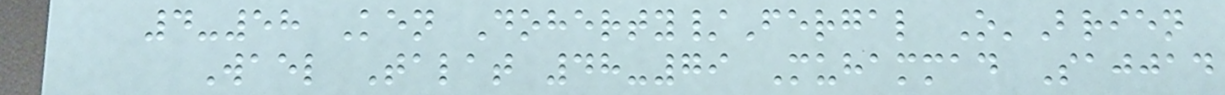4-58 Ken Doherty/Fergal O'Brien
Wael Talat 48-79 Muhammad Sajjad
